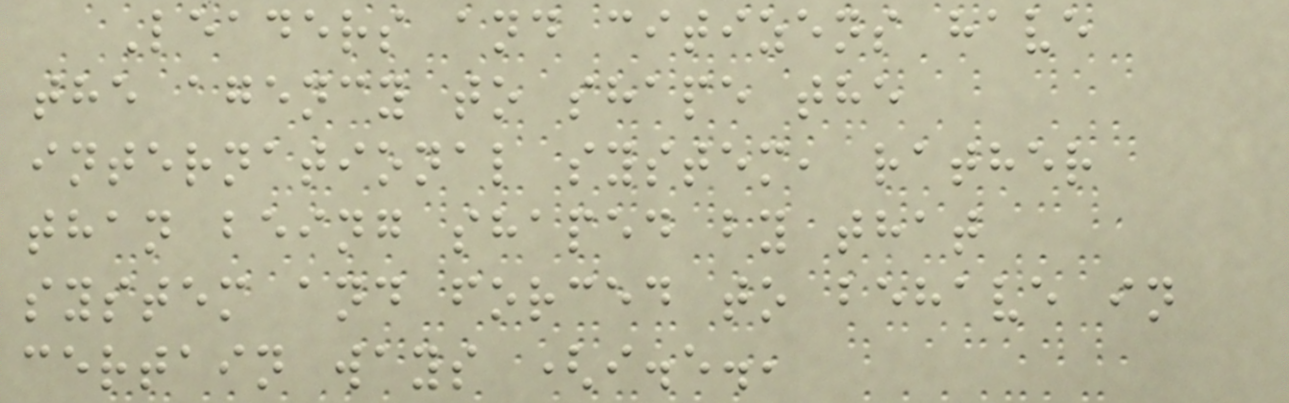Leaders and citizens have
the agency to shape the
international system, rather
than being shaped by that
system and forced to behave in
certain ways (i.e.,
